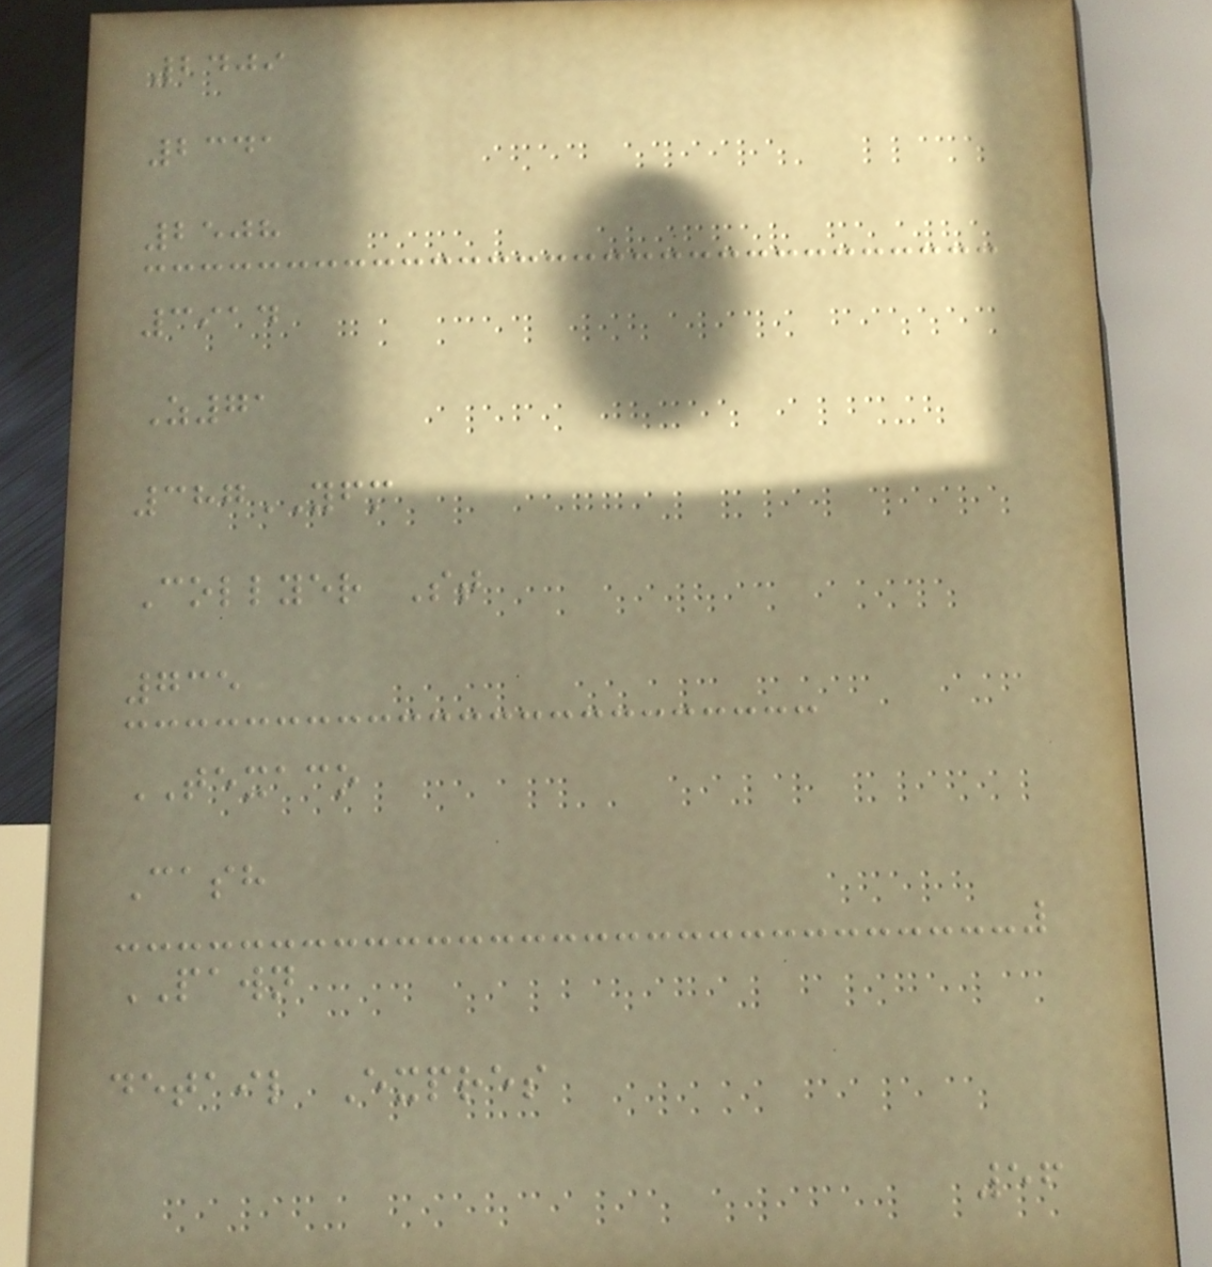2409
2341
2508
3914
Z71
387YFM
Collyer St
735
TEXACO
Cash
PAWN
detail Expres
56
